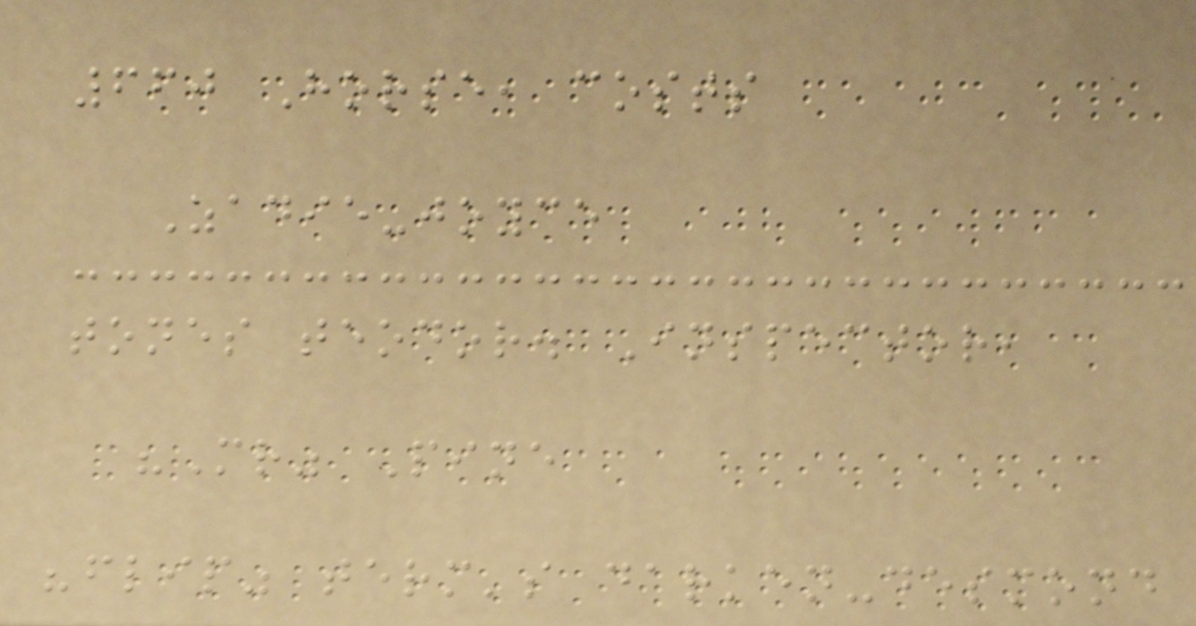660 Horse, costs
Zadie-joyce
tones teodor. Inspector,
"Mr" Pine
"flip" term's darken-desmond
